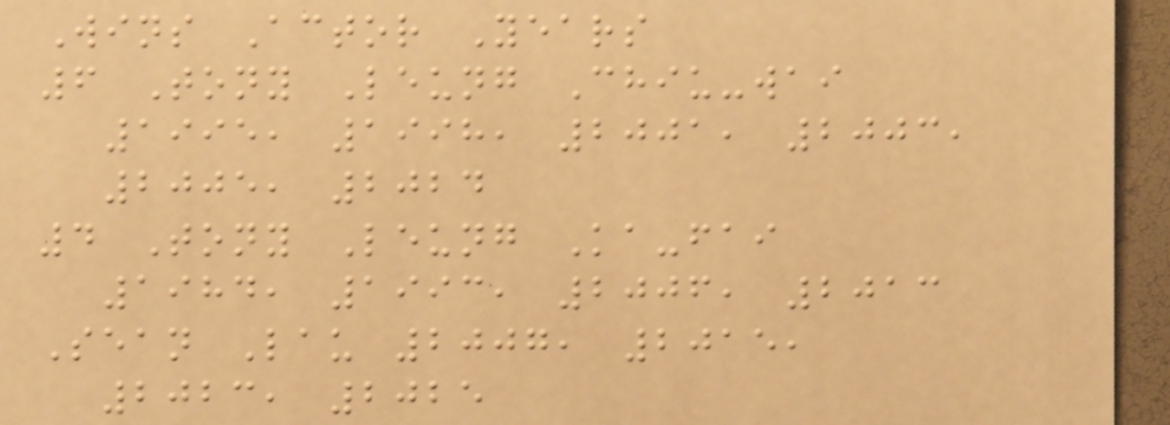Wins Actor Years
6 Tony Leung Chiu-wai
1995, 1998, 2001, 2003,
2005, 2024
4 Tony Leung Ka-fai
1984, 1993, 2006, 2013
Sean Lau 2007, 2015,
2023, 2025
